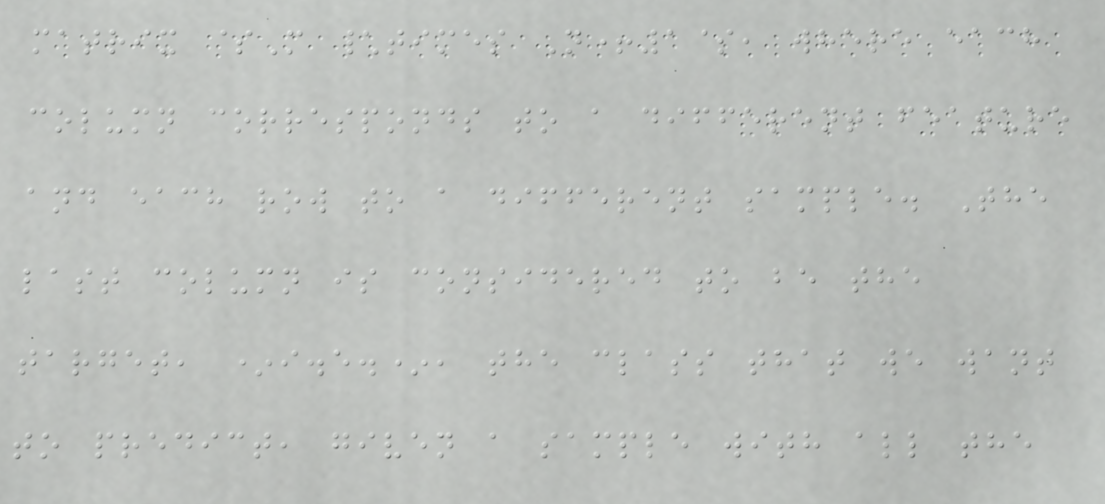matrix $M \times N+1$, where each
column corresponds to a different feature
and each row to a different sample. The
last column is considered to be the
target, *i.e.*, the class that we want
to predict, given a sample with all the
